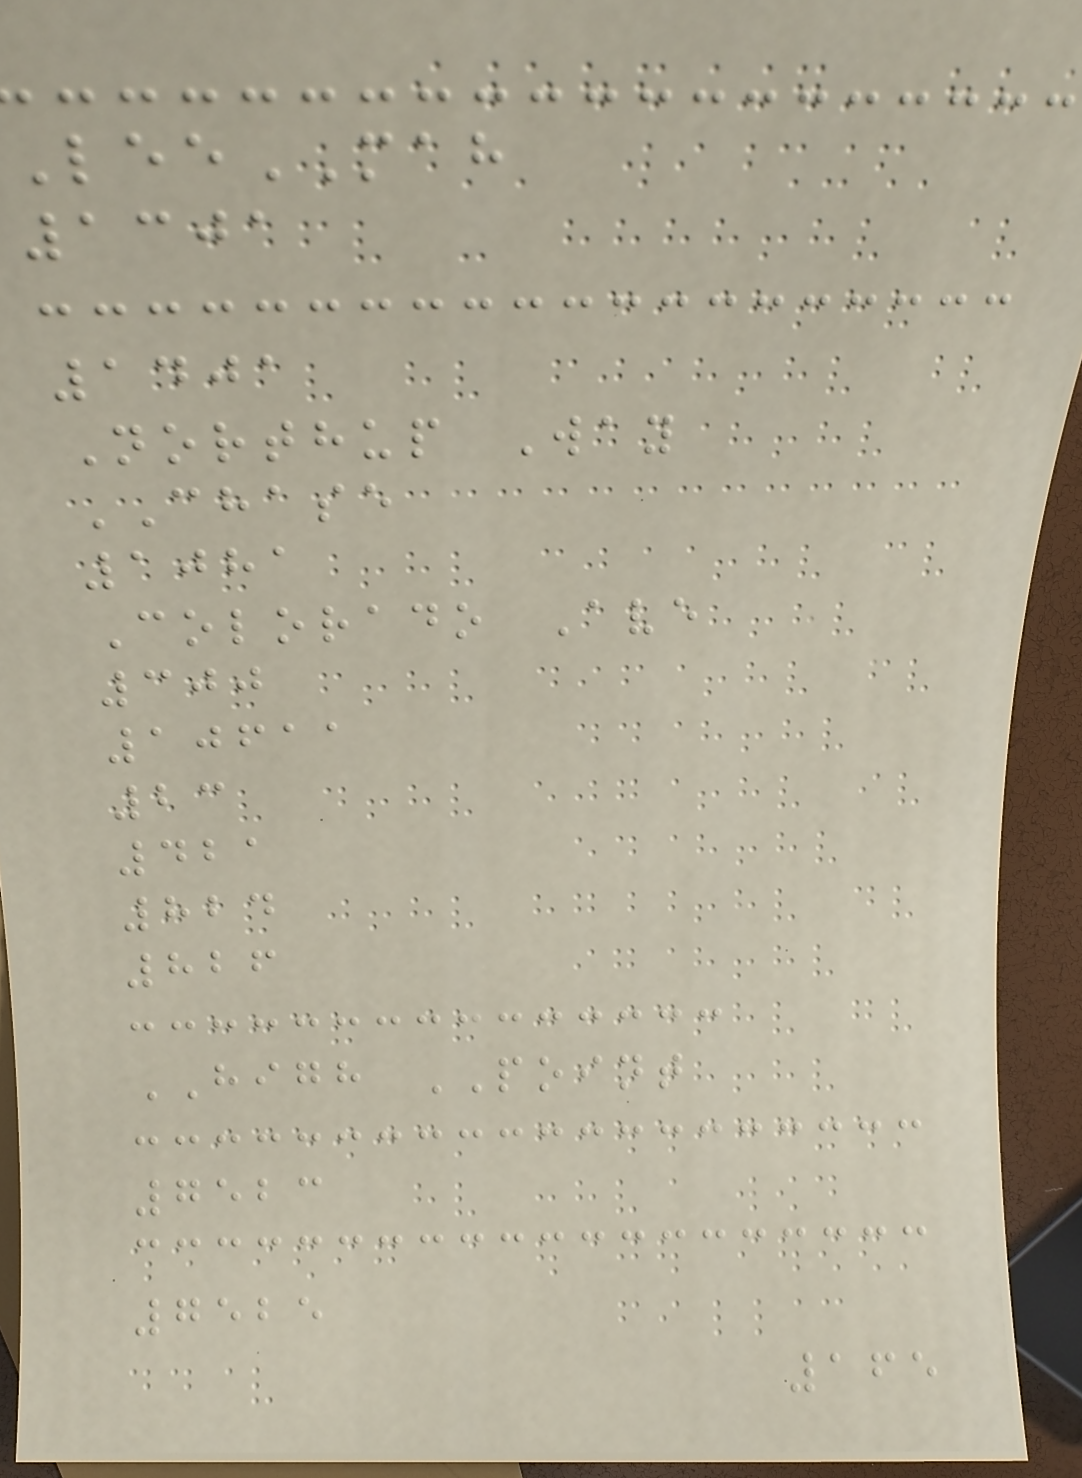LeeMAH
1301
1401
Northup Way
CHASE
1081
Colorado Ave
300
10611
23
421
824
826
HIGH POINT
7523
7525
165
